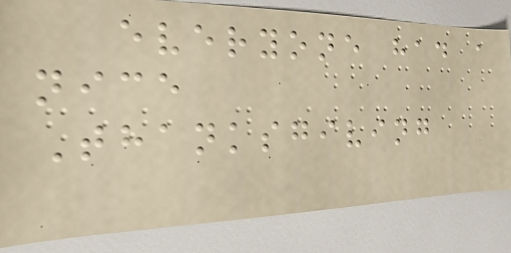everyone had a
nice
Thanksgiving
